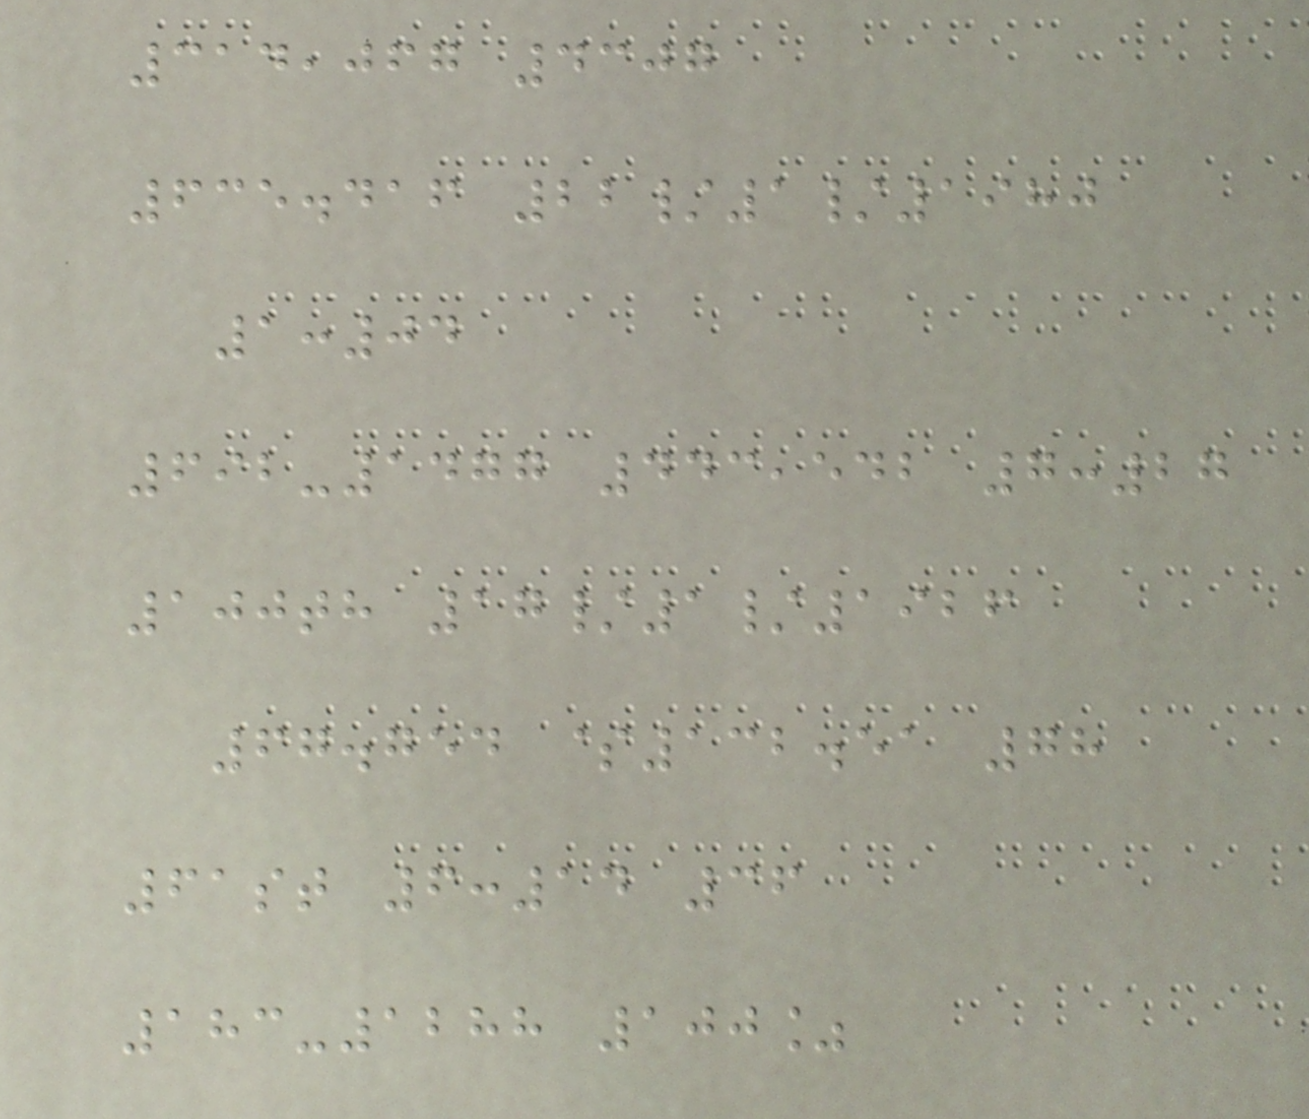314,067 4307
635.416 22/1/1980
1:04
692-1477 443,542 7:27
100th 17/1/1926
67.754 $132.51 78
61st 6:14 36
183-1288 100%
